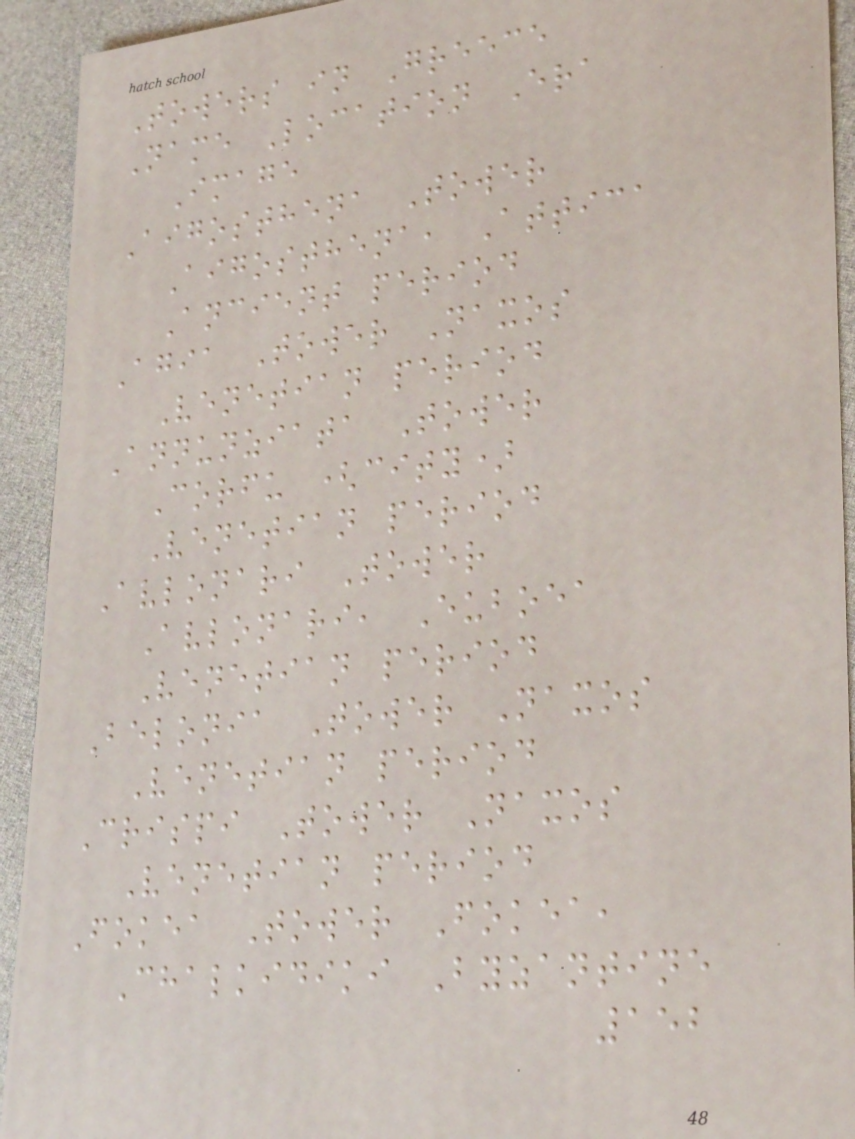Towers in Greece
Name Location Era
Image
Aigosthena Tower
Aigosthena, Attica
Ancient period
Agia Tower Naxos
Venetian period
Annunziata Tower
Corfu (city)
Venetian period
Avlonari Tower
Avlonari, Euboea
Venetian period
Belonia Tower Naxos
Venetian period
Crispi Tower Naxos
Venetian period
Fokea Tower Fokea,
Chalkidiki Byzantine
152
